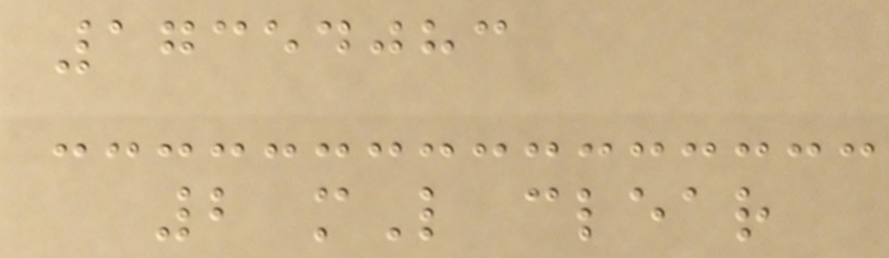17354083
2 mL clear
